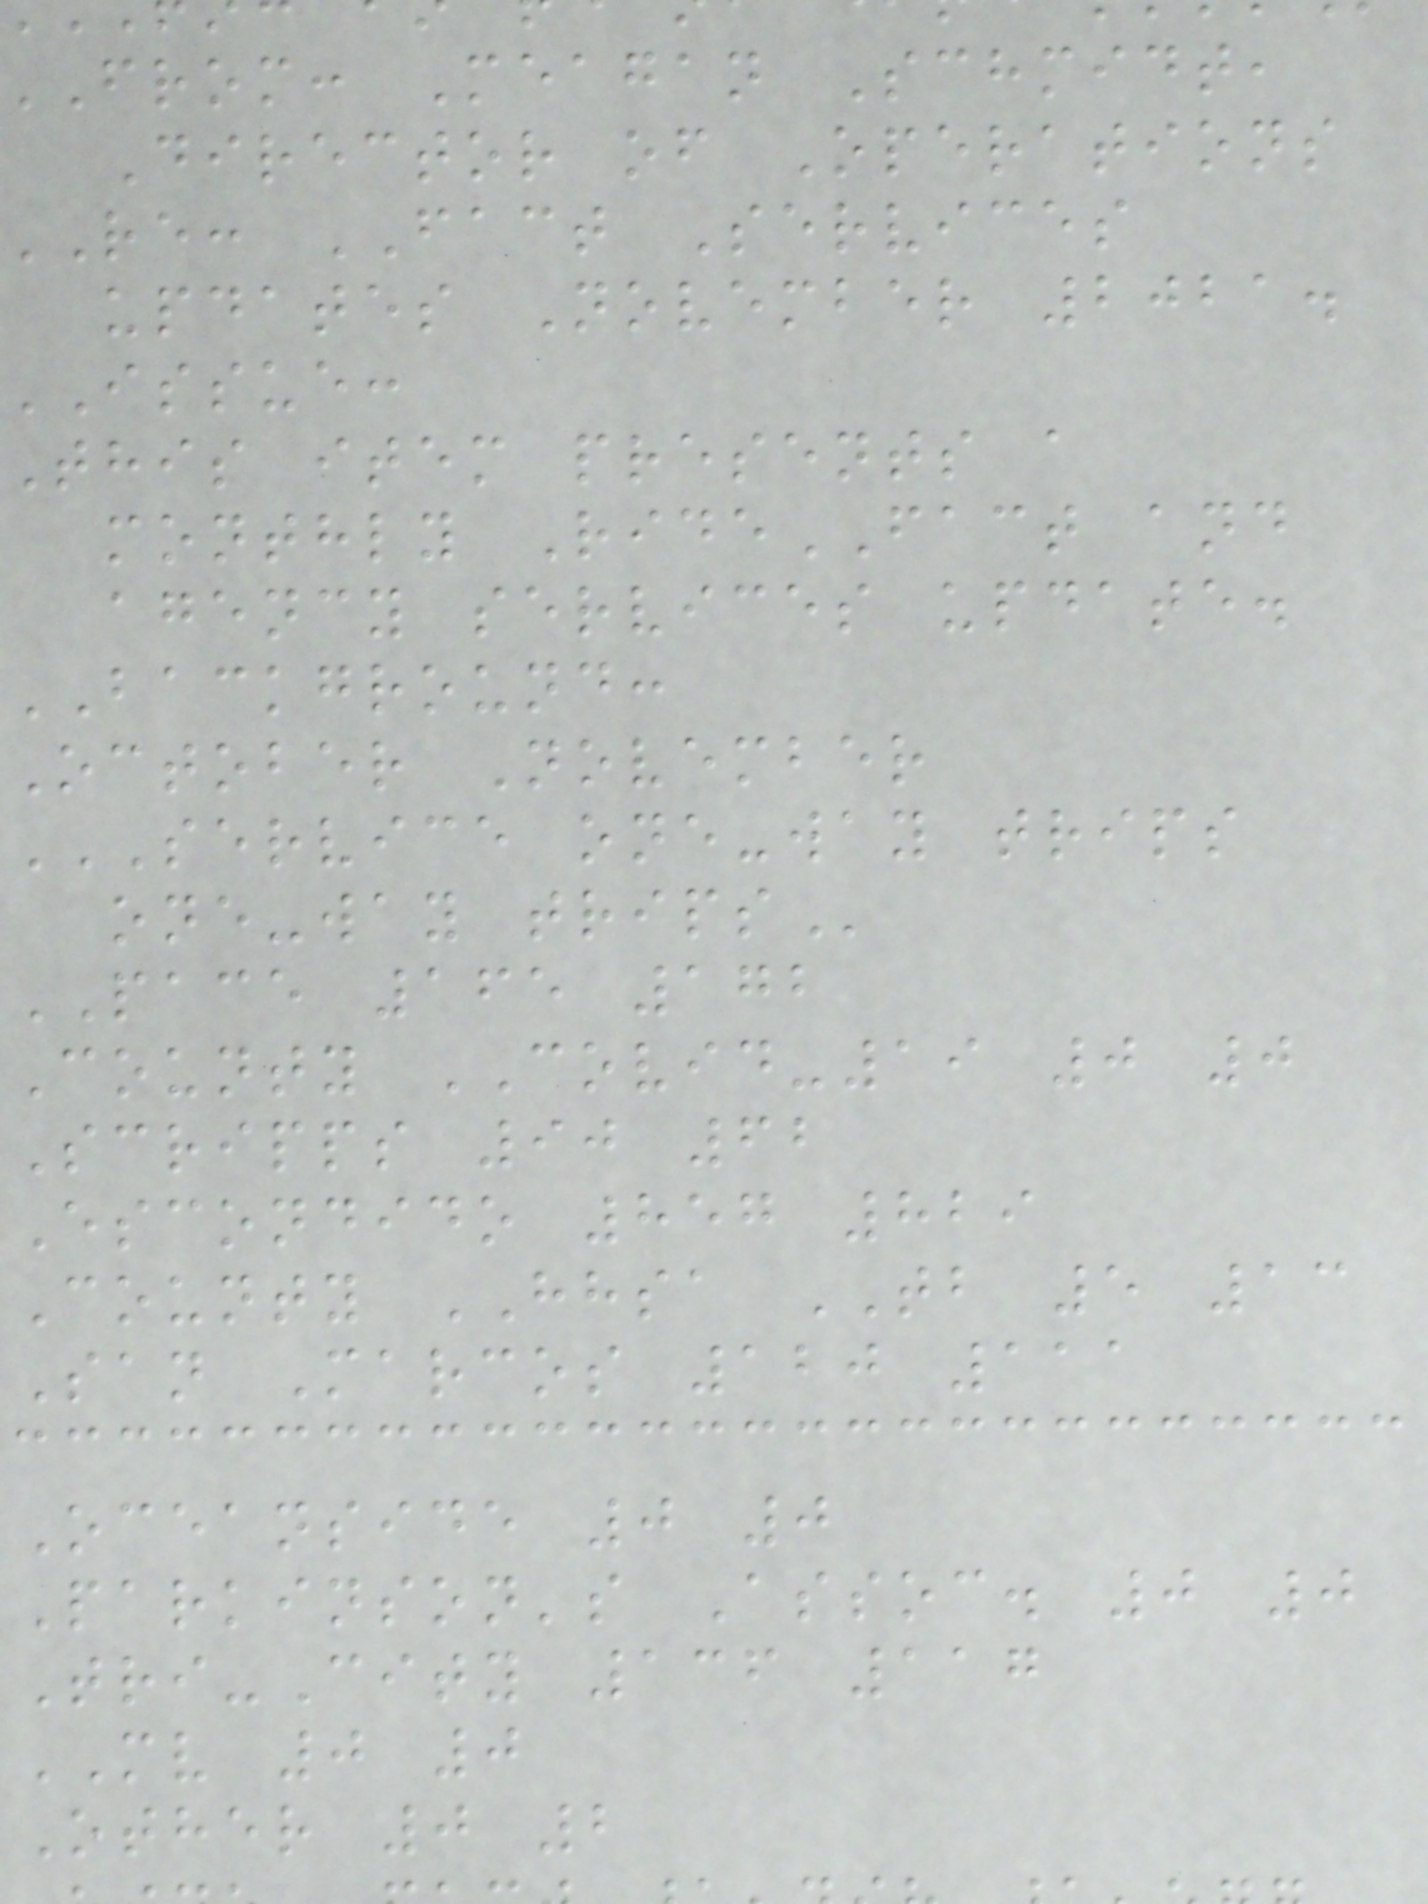from: Meagan Schmidt,
Director of Operations
re: FACT Services
updates November 2021.
ISSUE:
This item presents a
monthly RideFACT and
agency services update.
BACKGROUND:
October November
SERVICE ONE-WAY TRIPS
one-way
PACE 165 172
County COVID-19 0 0
Scripps 90 62
Escondido 857 829
County HHSA TB 5 13
San Marcos 120 111
Oceanside 0 0
Parkinson's Assoc. 0 0
Tri-City 136 117
MV 0 0
Other 0 2
